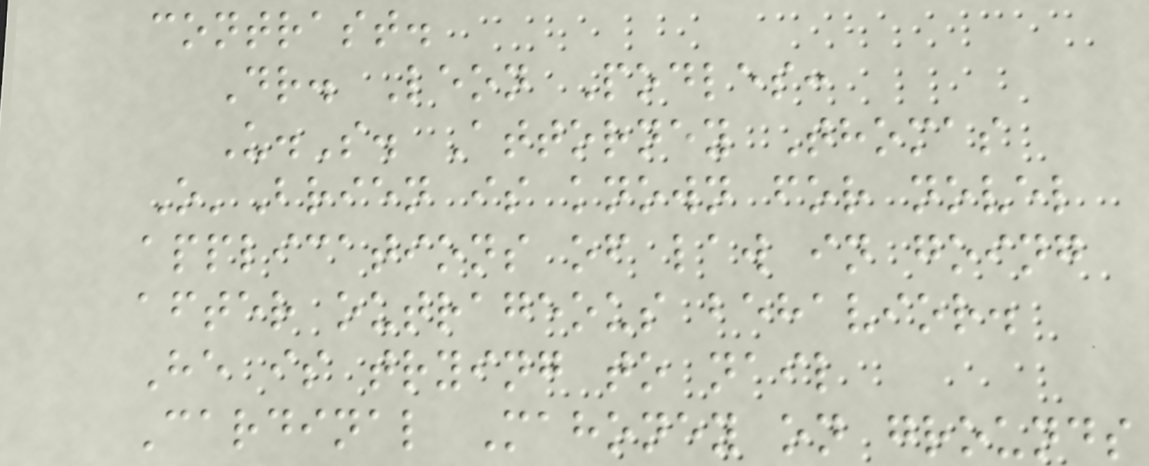contrast.
Dr. Leon Podles:
U.S. Attorney Thomas
O'Brien is known for novel
applications of law in going
after outrageous behavior.
He is trying to nail
Cardinal Mahoney on grounds
